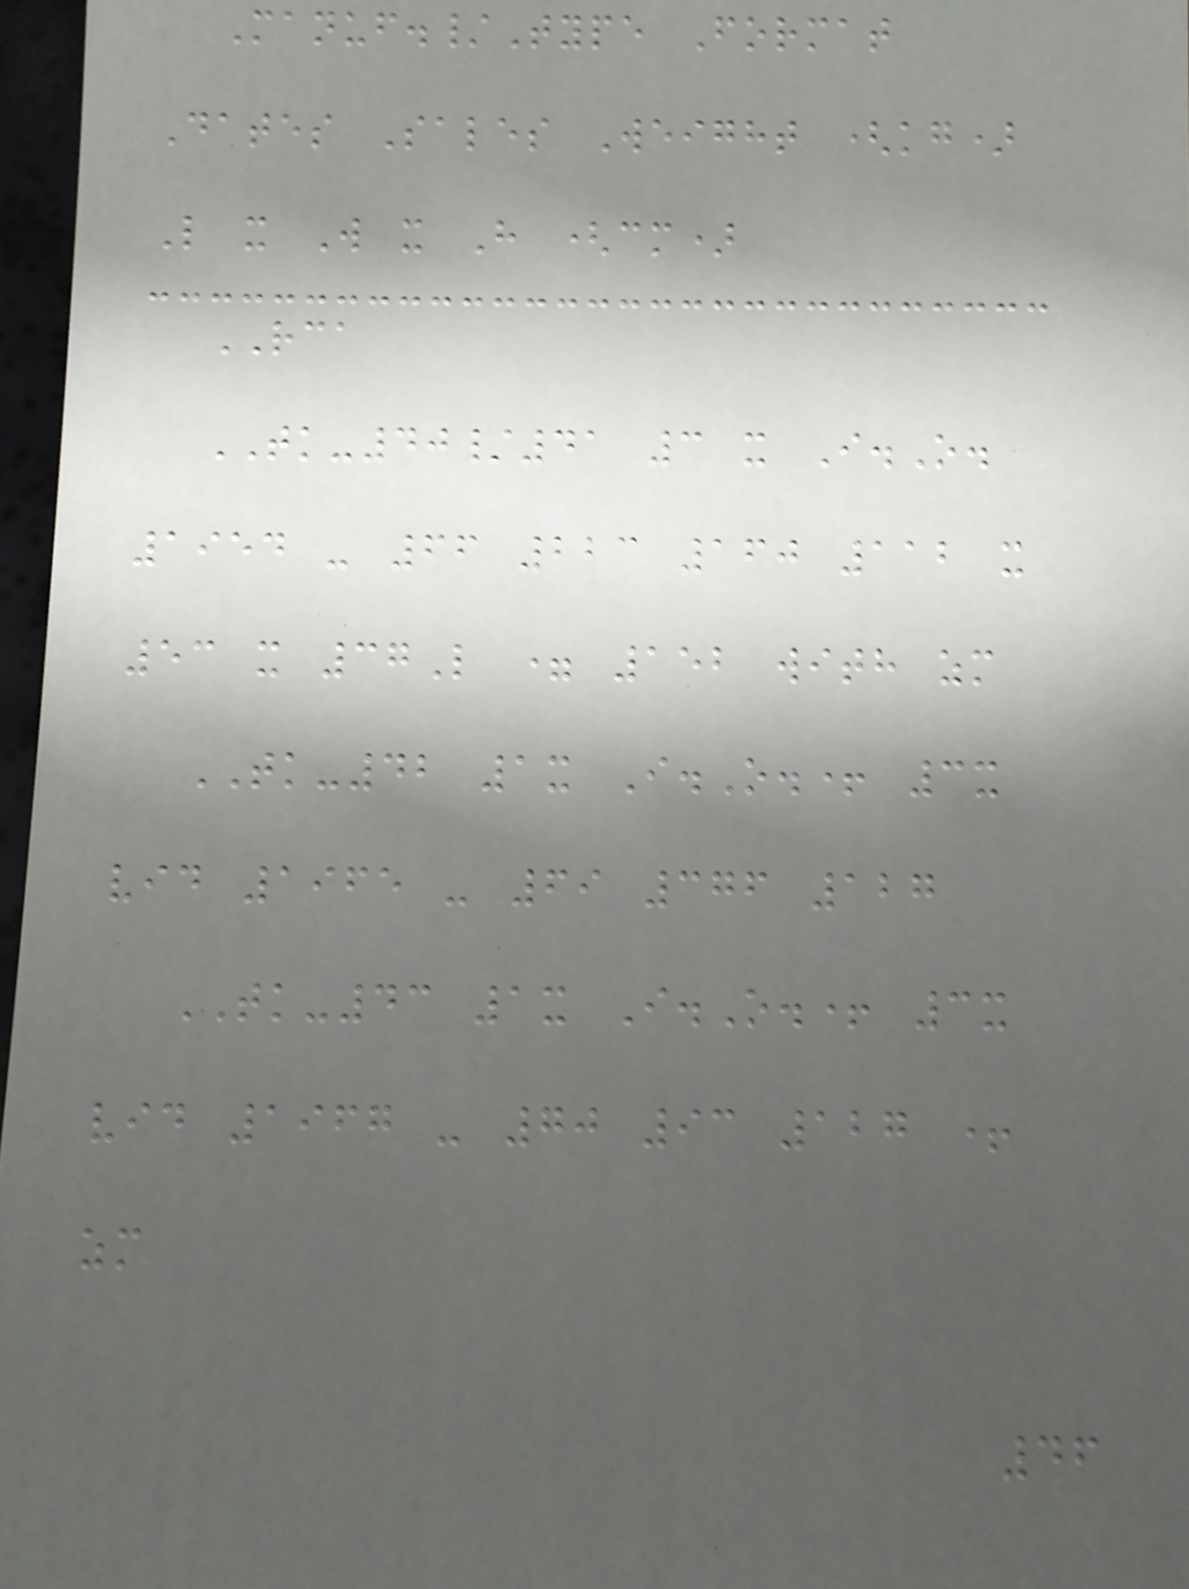Manuf./Type Format
Dates Sales Weight (kg)
L x W x H (cm)
RCA
TK-40/41 3 x I.O.
1954 - 66 223 160 112 x
53 x 37L = 152 with zm
TK-42 1x I.O.+ 3x
vid 1965 - 69 376 127
TK-43 1x I.O.+ 3x
vid 1967 - 70 93 127 +
zm
46
